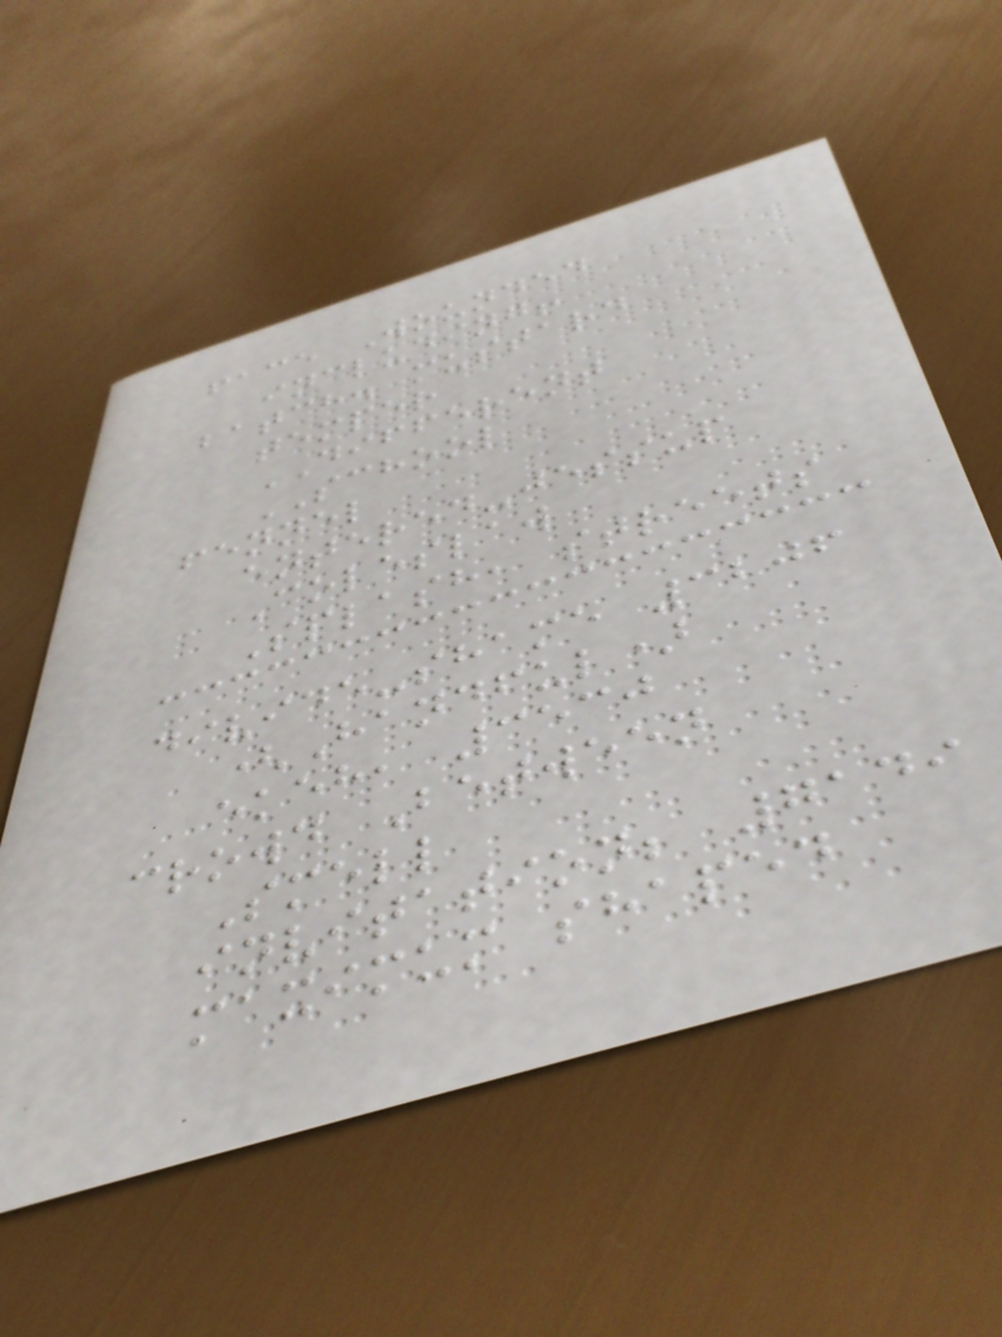face Wounded
including!
batch. mustard
temper
DIFFERENT
SCHOOL
fennel
entered-jessup
Coleslaw
Splash, streets
divide-shame 3206
(Handful)
ekeh, 3530
crowd Between
Smell
invitation; 7149
maximum shaped
